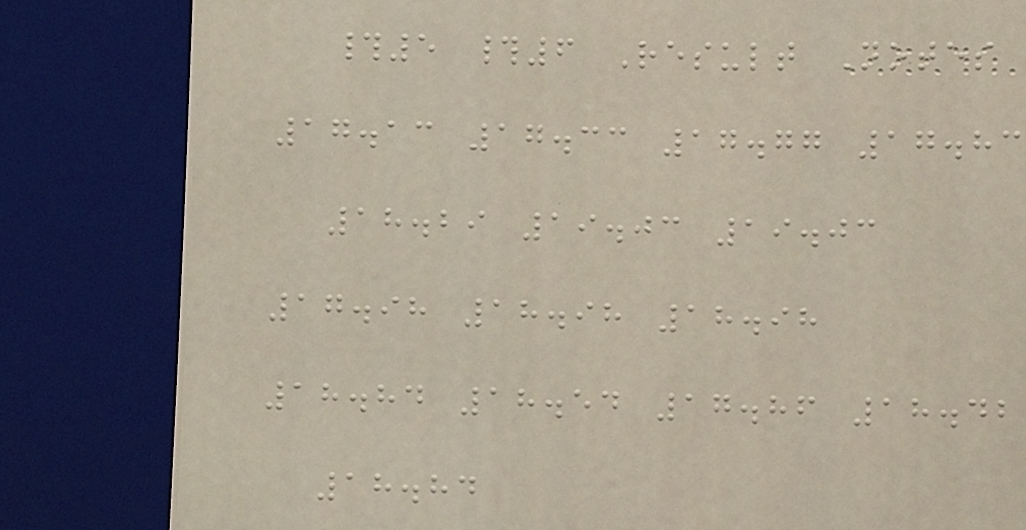#5 #6 Result Notes
17.13 17.33 17.77 17.83
18.29 19.03 19.03
17.98 18.98 18.98
18.84 18.54 17.86 18.42
18.84
